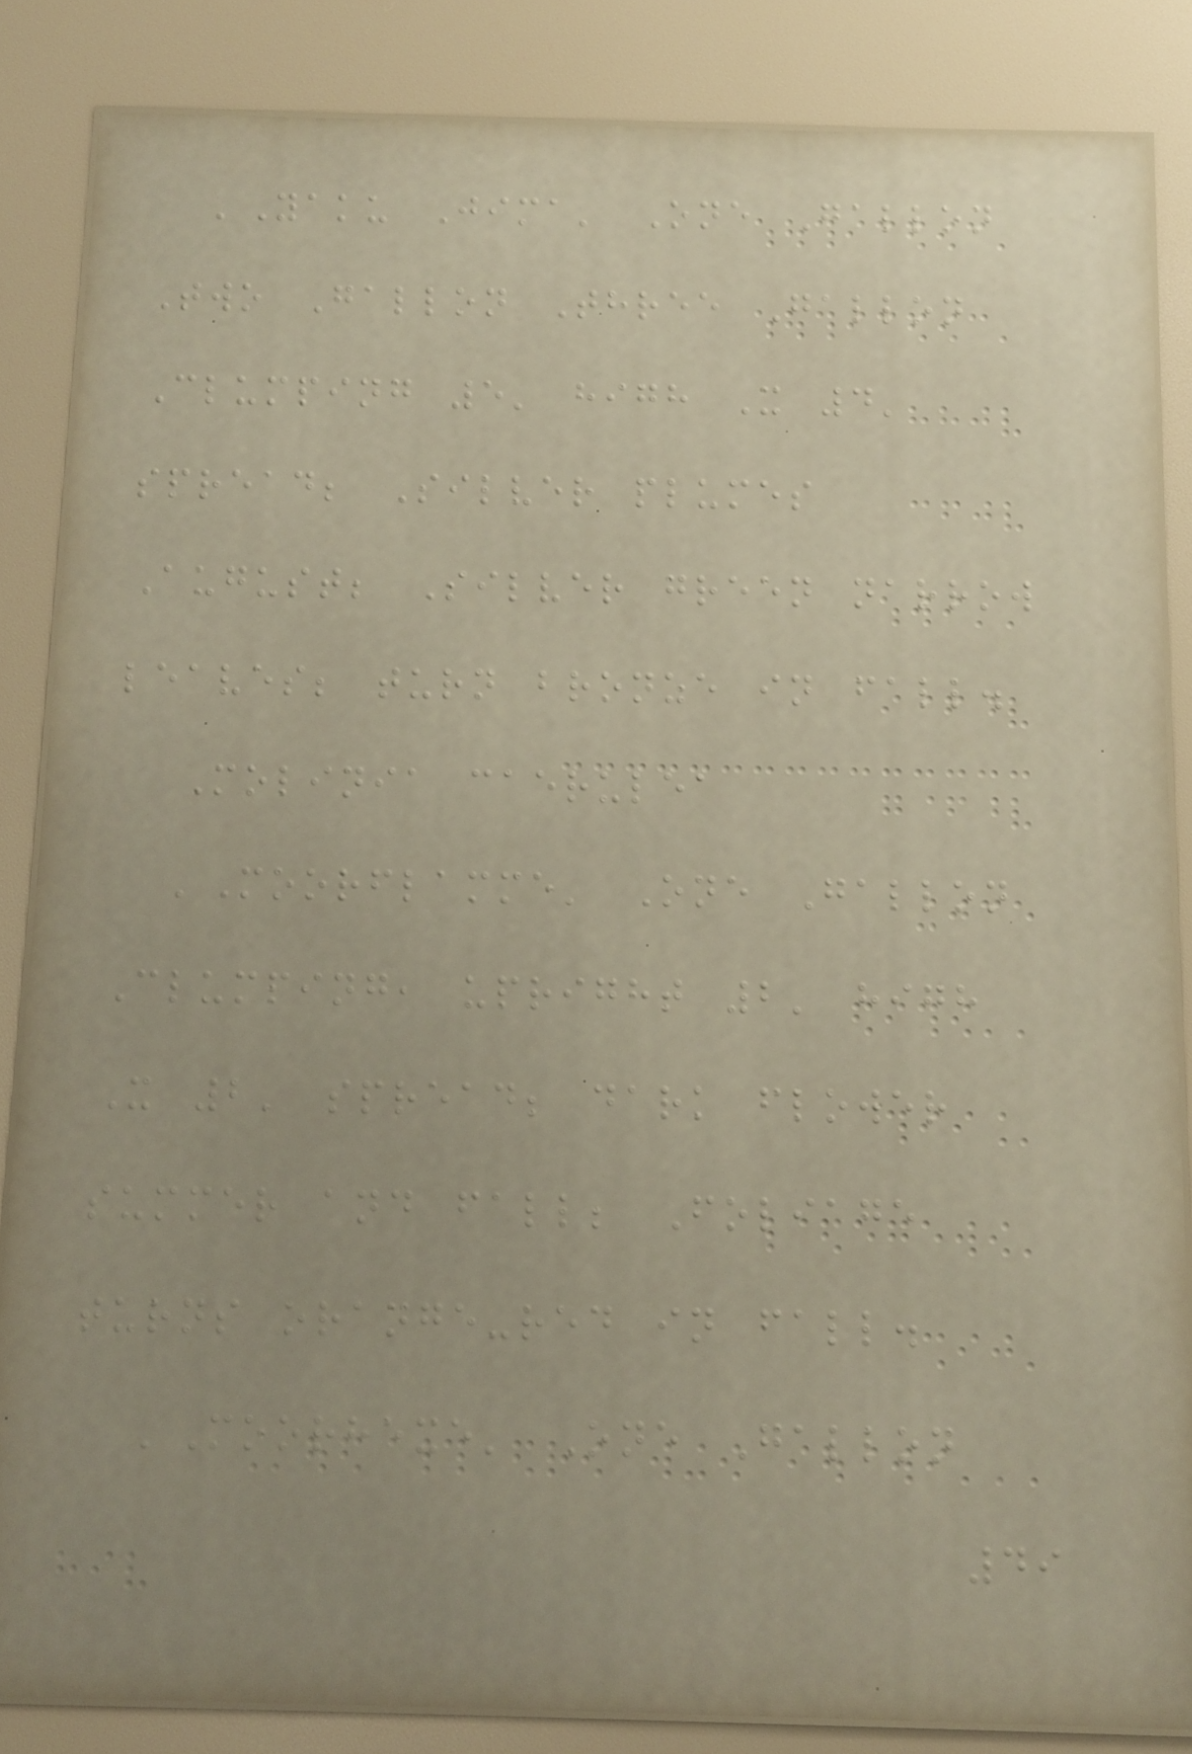'Yaku Jima' One Gallon
Two Gallon Three Gallon
Clumping 5' high X 4'
spread; Silver plumes
August; Silver green narrow
leaves; turn bronze in fall.
Molinia caerulea
'Moorflamme' One Gallon
Clumping, upright 2' high
X 2' spread; dark flower
summer and fall; Foliage
turns orange-red in fall.
'Moorhexe' One Gallon
49
